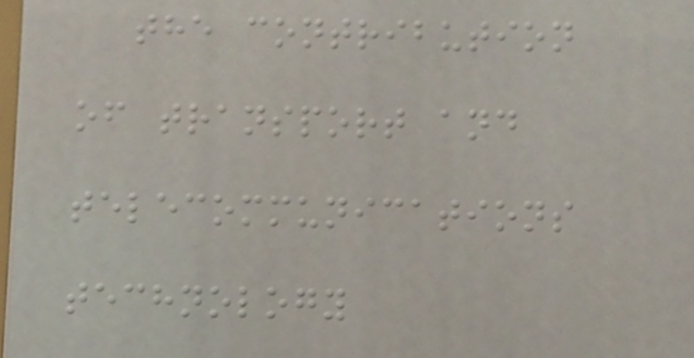the contribution
of transport and
telecommunications
technology
